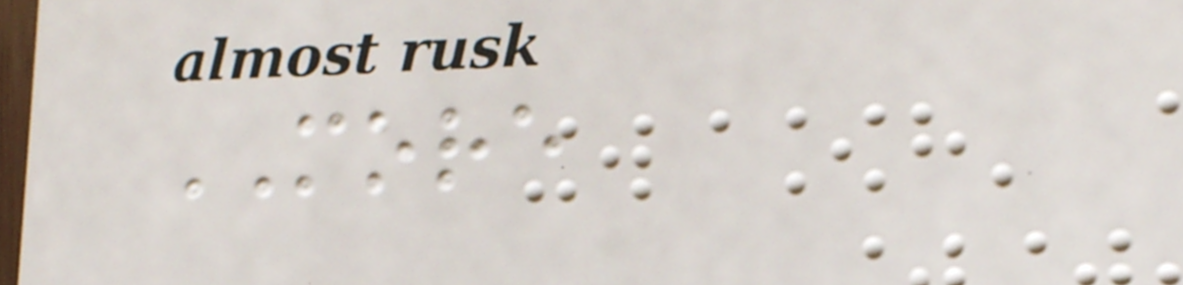MORE
